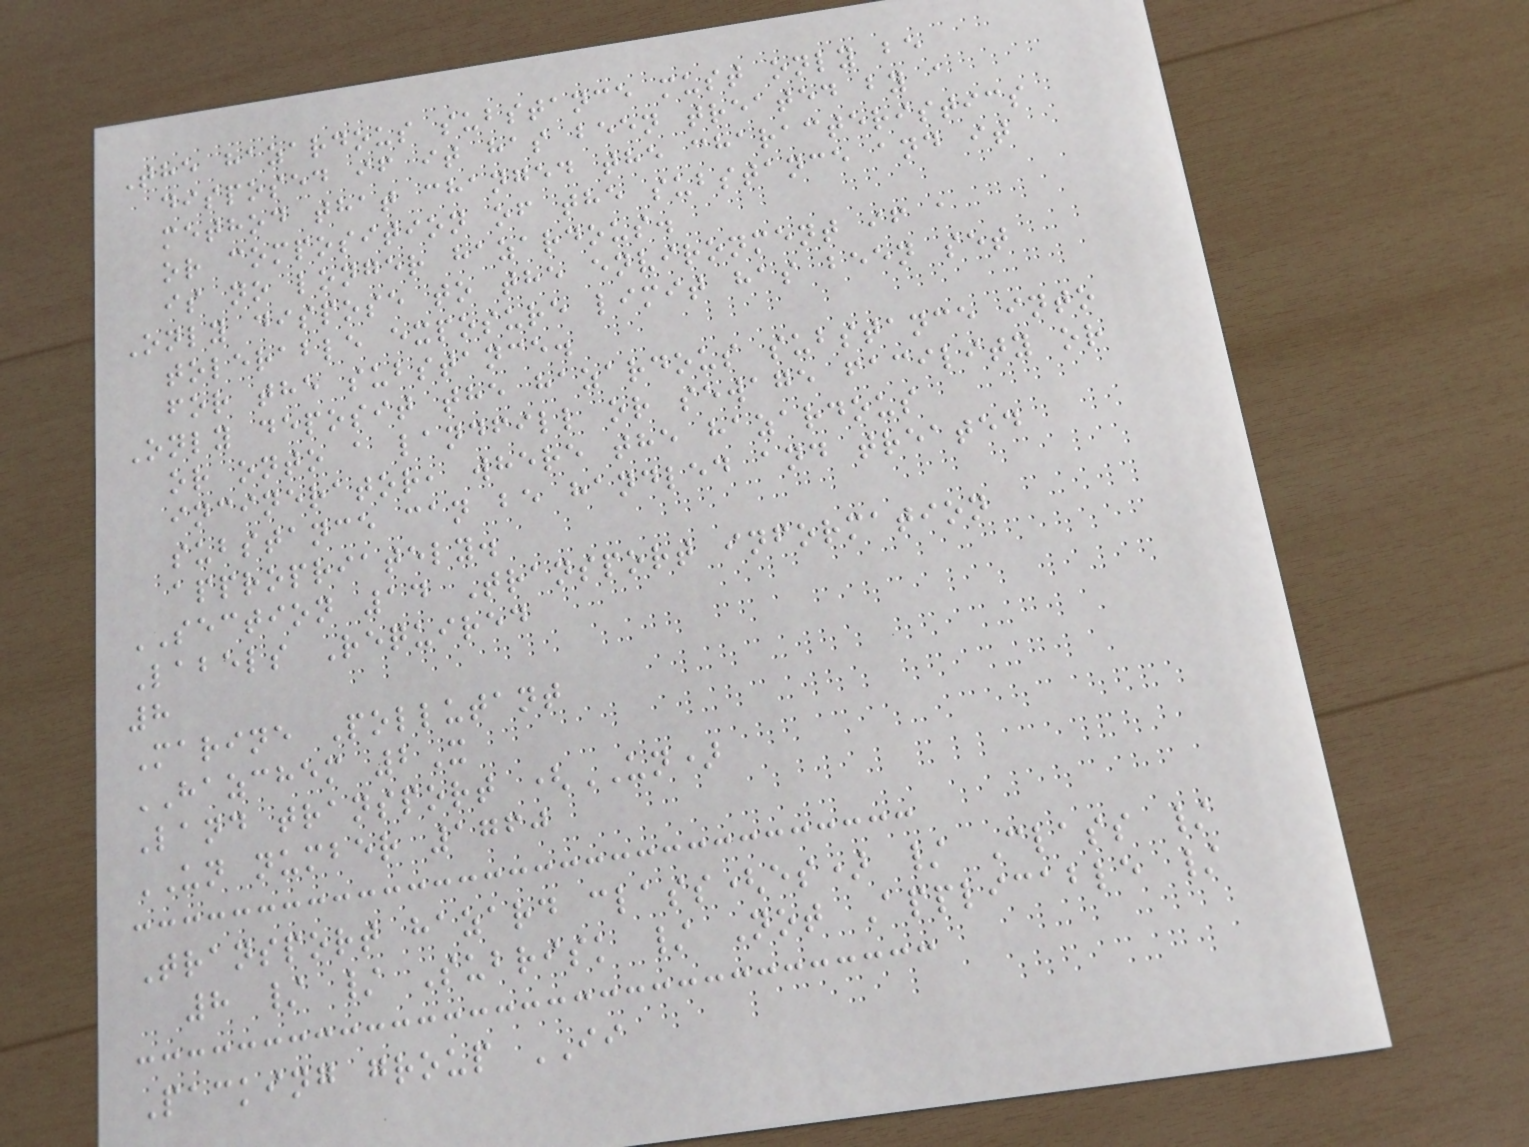The hazardous substance must only be
disposed if it has been treated by a
method that changed the characteristics
or composition of the substance and it
is no longer hazardous.
Only dispose to the environment if a
tolerable exposure limit has been set
for the substance.
Only deposit the hazardous substance into
or onto a landfill or sewage facility or
incinerator, where the hazardous
substance can be handled and treated
appropriately.
SECTION 14 Transport information
Labels Required
8
Marine Pollutant
HAZCHEM 2X
Land transport (UN)
UN number 1760
Transport hazard class(es) / Class /
8 / / Subrisk / Not Applicable /
Packing group II
